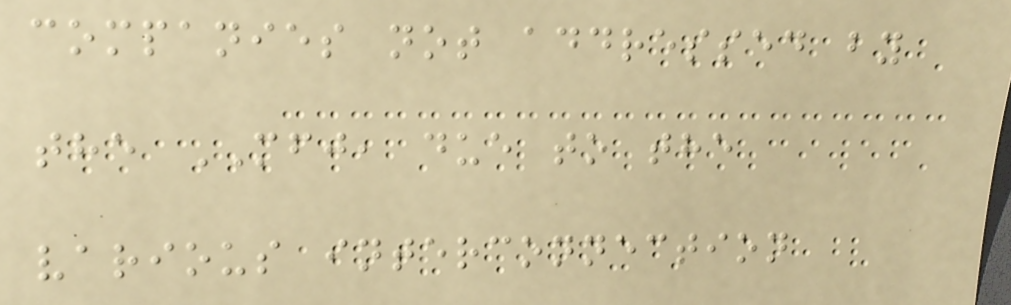companies not addressed by
the MFJ, due to the
various interconnection
